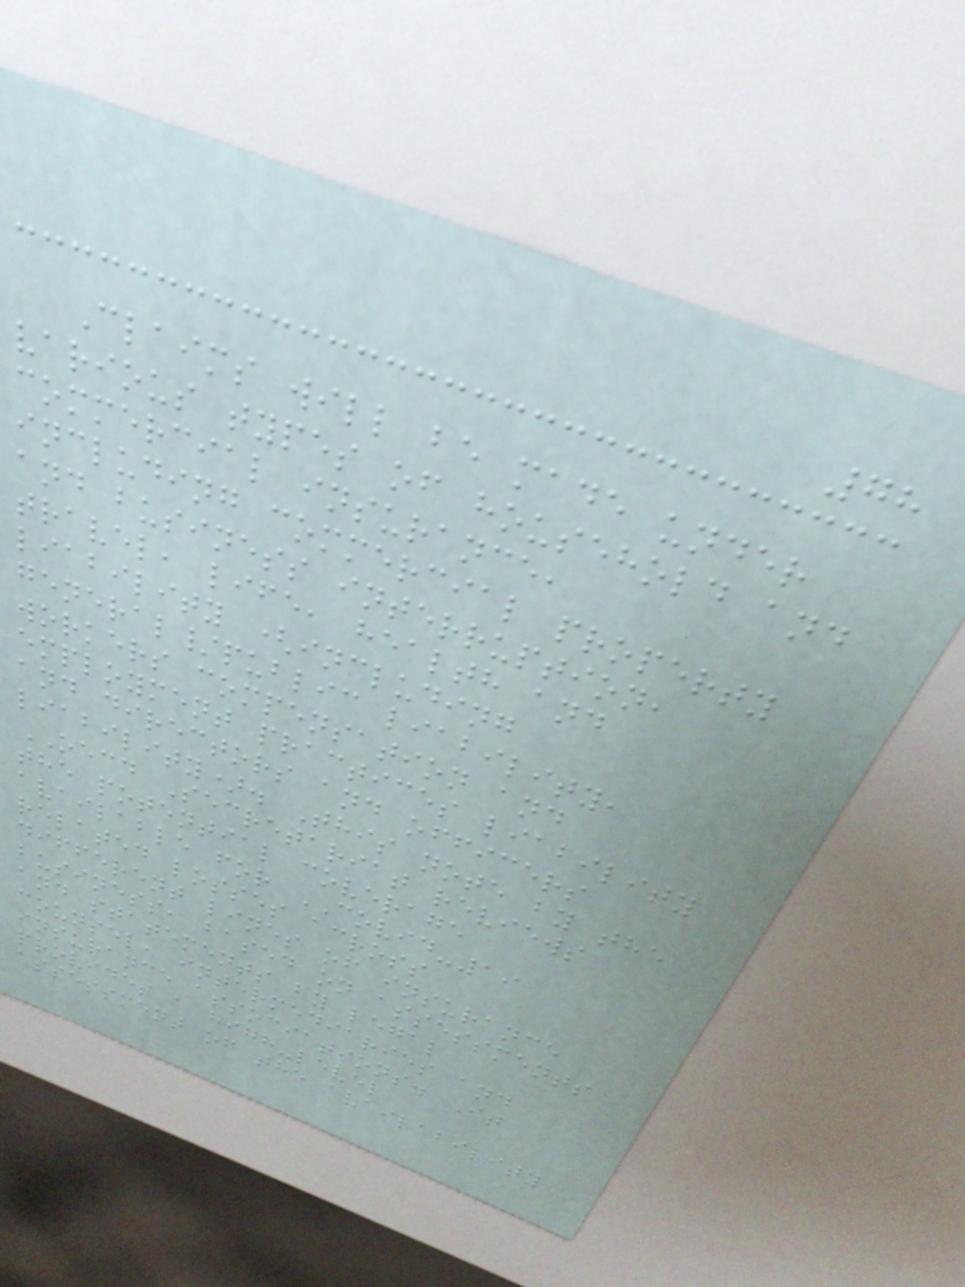78
Claims will be made under
various types of household and
commercial insurance,
including commercial property
and business interruption,
travel, life, health and
liability (including
general/public liability,
workers compensation and
employment practices liability
and directors and officers
liability). This note by the
OECD Secretariat reviews
the potential coverage
available for COVID-19
related losses across
different lines of insurance
business, based on assessments
and statements by legal
counsel, intermediaries and
insurance associations. It
provides a high-level
assessment of the availability
